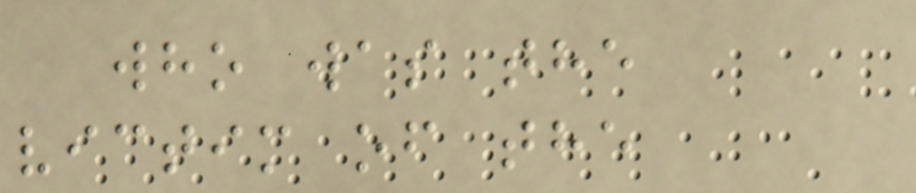who was the
victim of the
